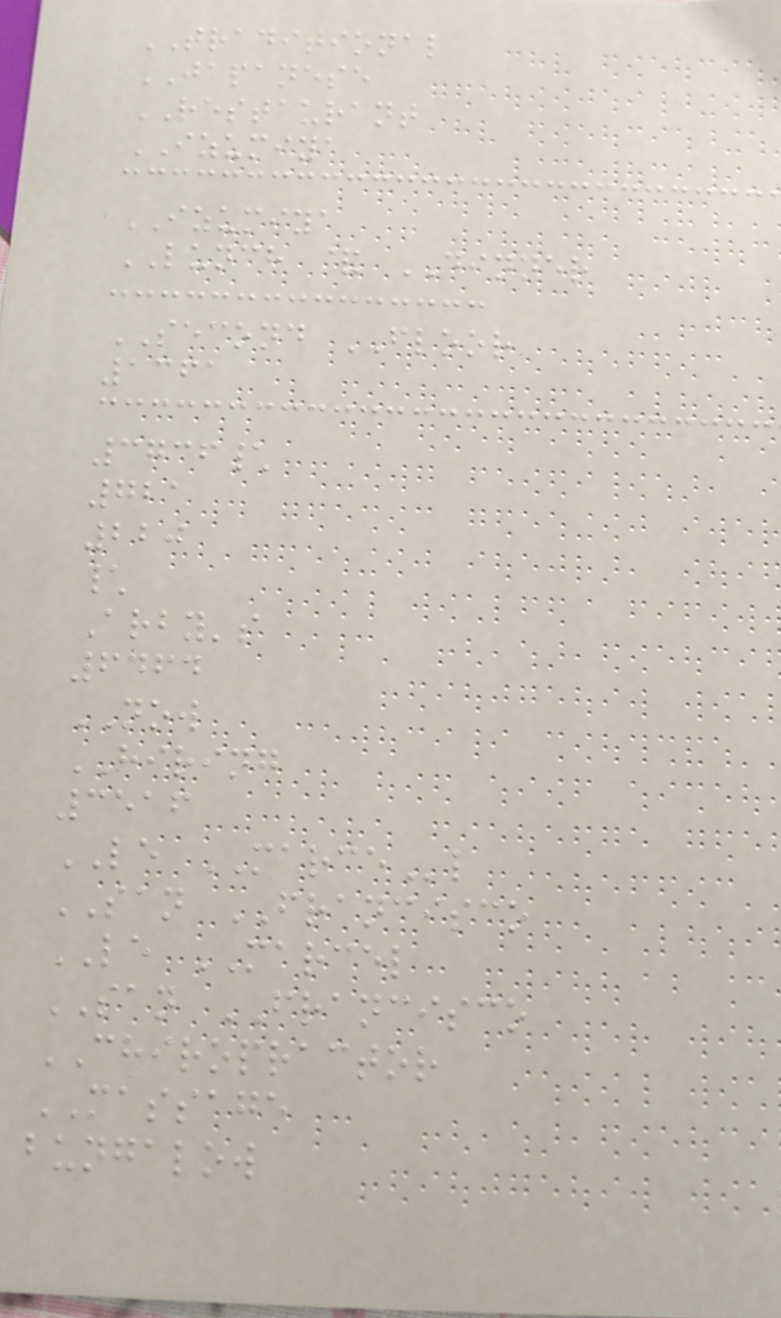TRADITIONAL
JAPANESE
RESTAURANT
IZUMIYA
IZUMIYA
LUNCH & DINNER
SECOND FLOOR
1361
3736\
721
220
\
Arby's
6464
NOW
HIRING
3516
LE MARCEl
SAN FRANCISCO
LE MARCEL
SAN FRANCISCO
CHIROPRACTOR
MASSAGE
bungalow
